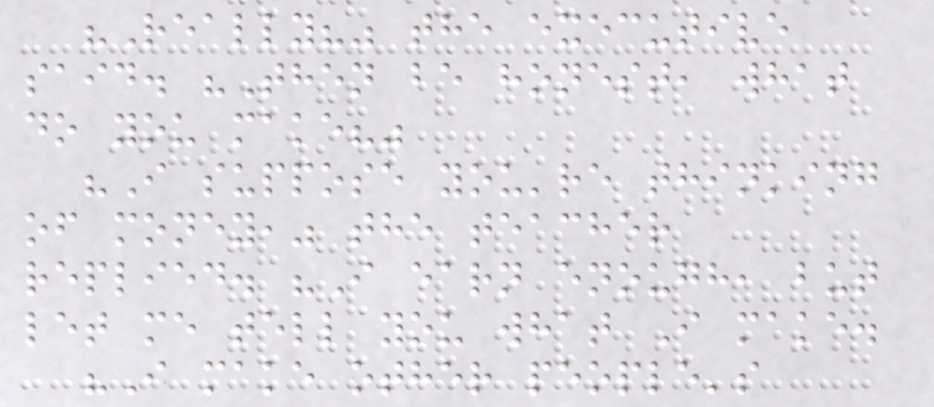"Really?" the executive
said. "Then be honest, what
do you make?"
"I suppose you're thinking
of money," the teacher
replied. "I earn enough, but
let me tell you what I make.
"I make other people's
